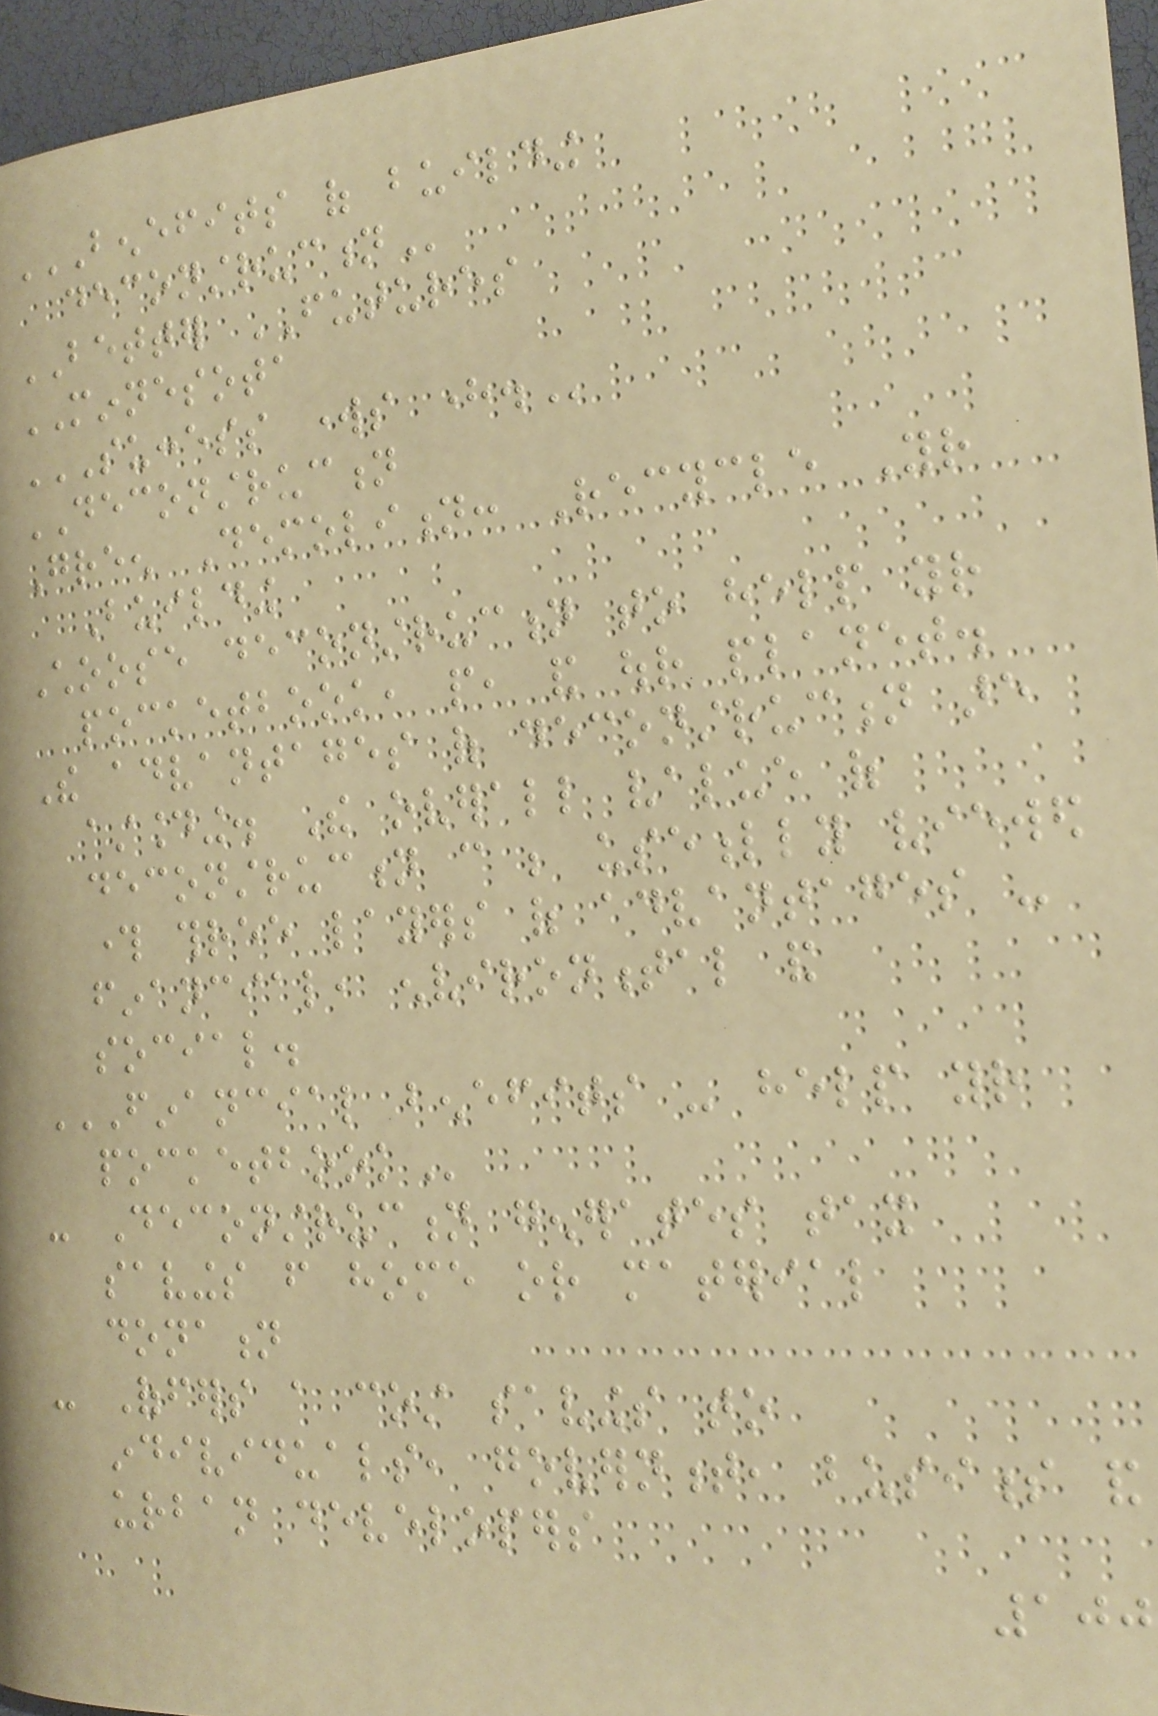BENEFITS OF BUILDING
DECONSTRUCTION
BETTER FUTURES
MINNESOTA
SUCCESS WORKS HERE.
DECONSTRUCTION
Green Demolition: Recycle Your
Building
Choose deconstruction to help your
pocketbook, people, and our planet.
The advantages of deconstruction are
astounding. The overall value of
deconstruction can be usefully viewed
through three layers of advantages -
financial, environmental and
social.
FINANCIAL BENEFITS - HELP YOUR
POCKETBOOK
- Deconstruction generates tax
savings from home or material
donation
- Offers a cost savings to
individuals, government, business and
urban developers
100
